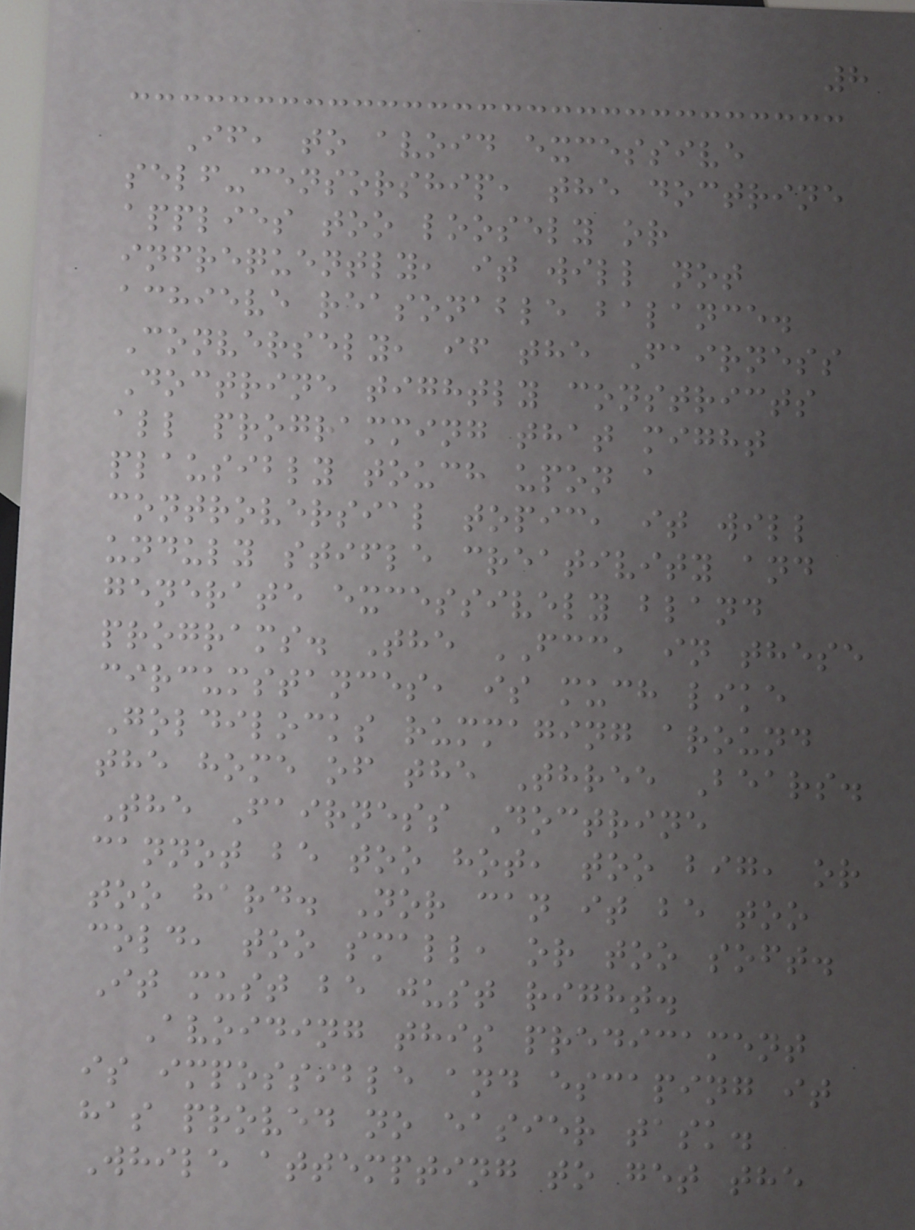8
If, to avoid excessive
self-censorship, the doctrine
applies too loosely or
infrequently, it will not
achieve reasonable balance.
Conversely, if the Fairness
Doctrine tightly constricts
all programming that might
plausibly touch upon a
controversial topic, it will
unduly stifle creativity and
generate excessively bland
programs. The FCC, in these
circumstances, is much like
Goldilocks rummaging around
the home of the Three Bears.
The Fairness Doctrine
cannot be too hot, too big, or
too hard. Nor can it be too
cold, too small, or too soft.
It must be just right.
Avoiding this predicament
is impossible and escaping it
has proved no easier task.
While attempting to get the
